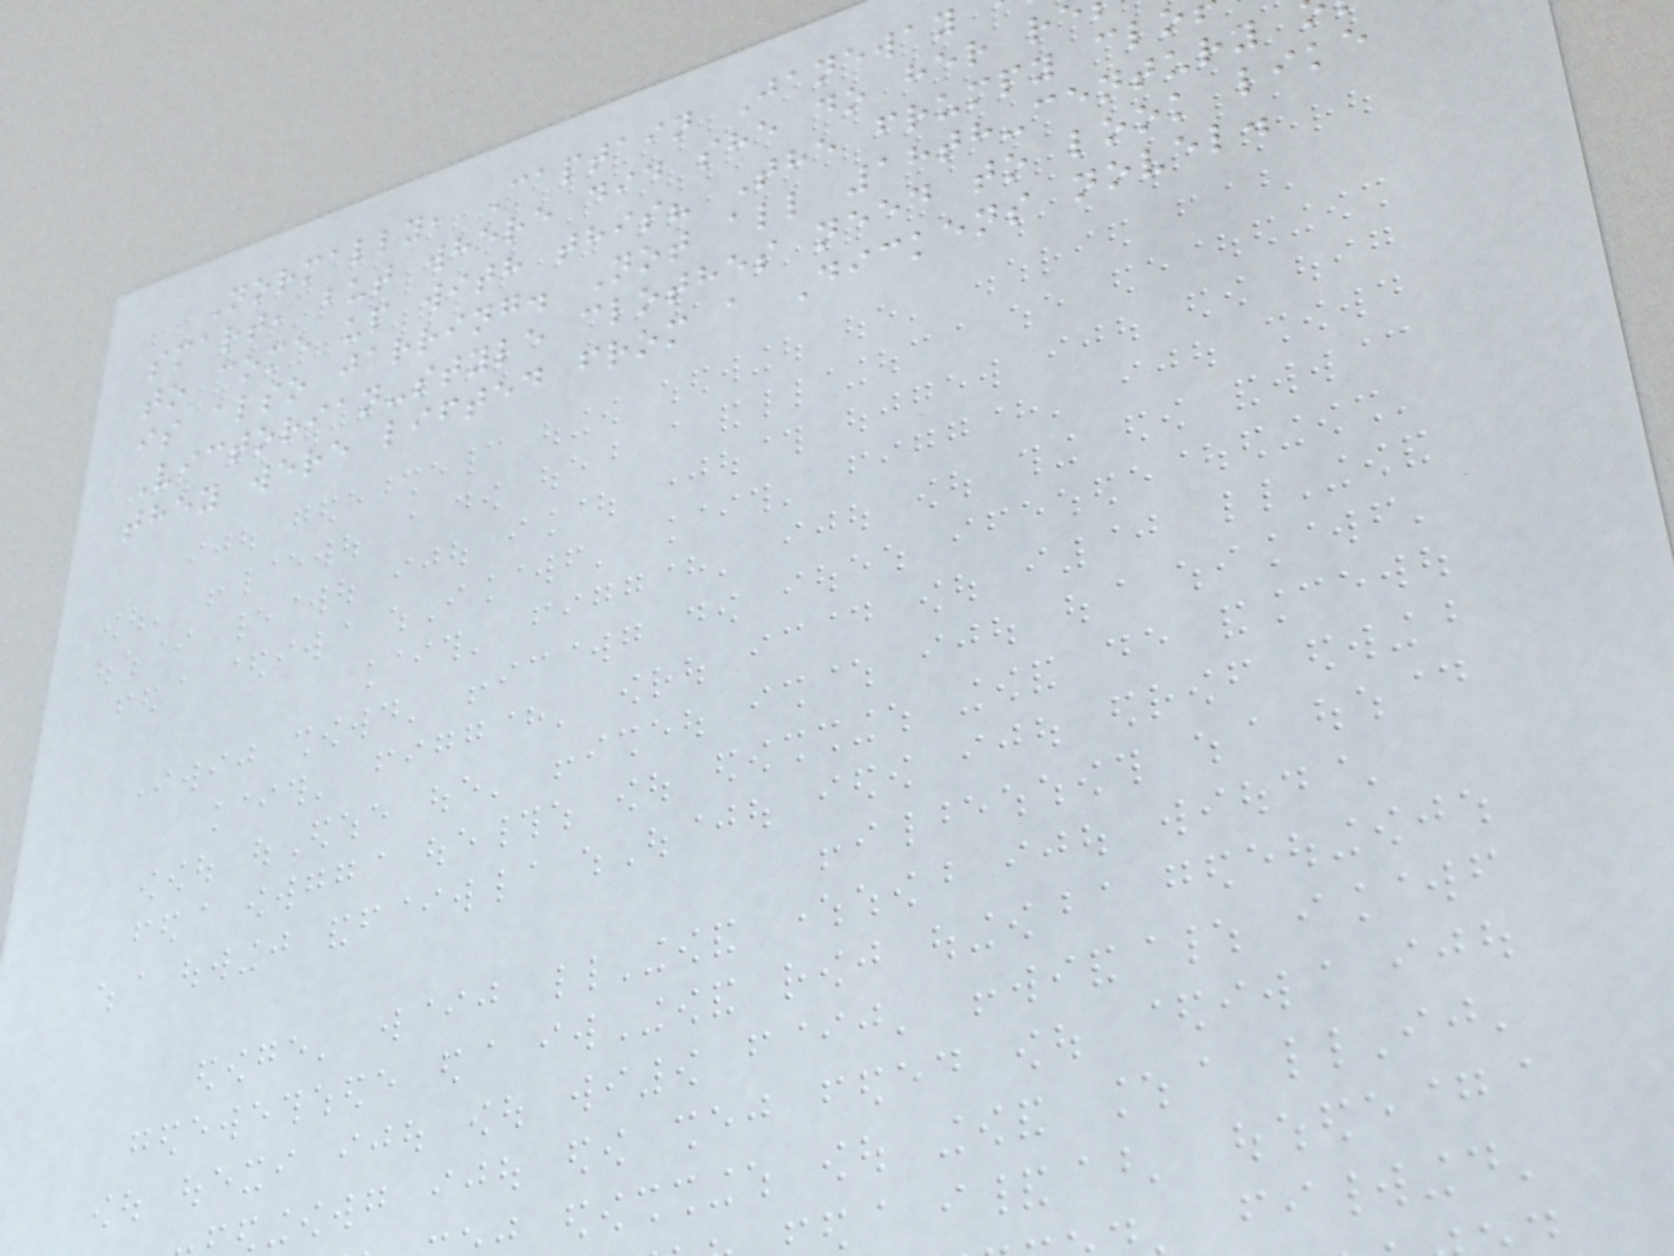Normally, Captain Janeway
smart, but where did she do her r
to come up with this? The frumpy clo
is also jarring. Not all 18th-century
Victorian-style clothes need to look like
they were lifted from a Dickens novel.
